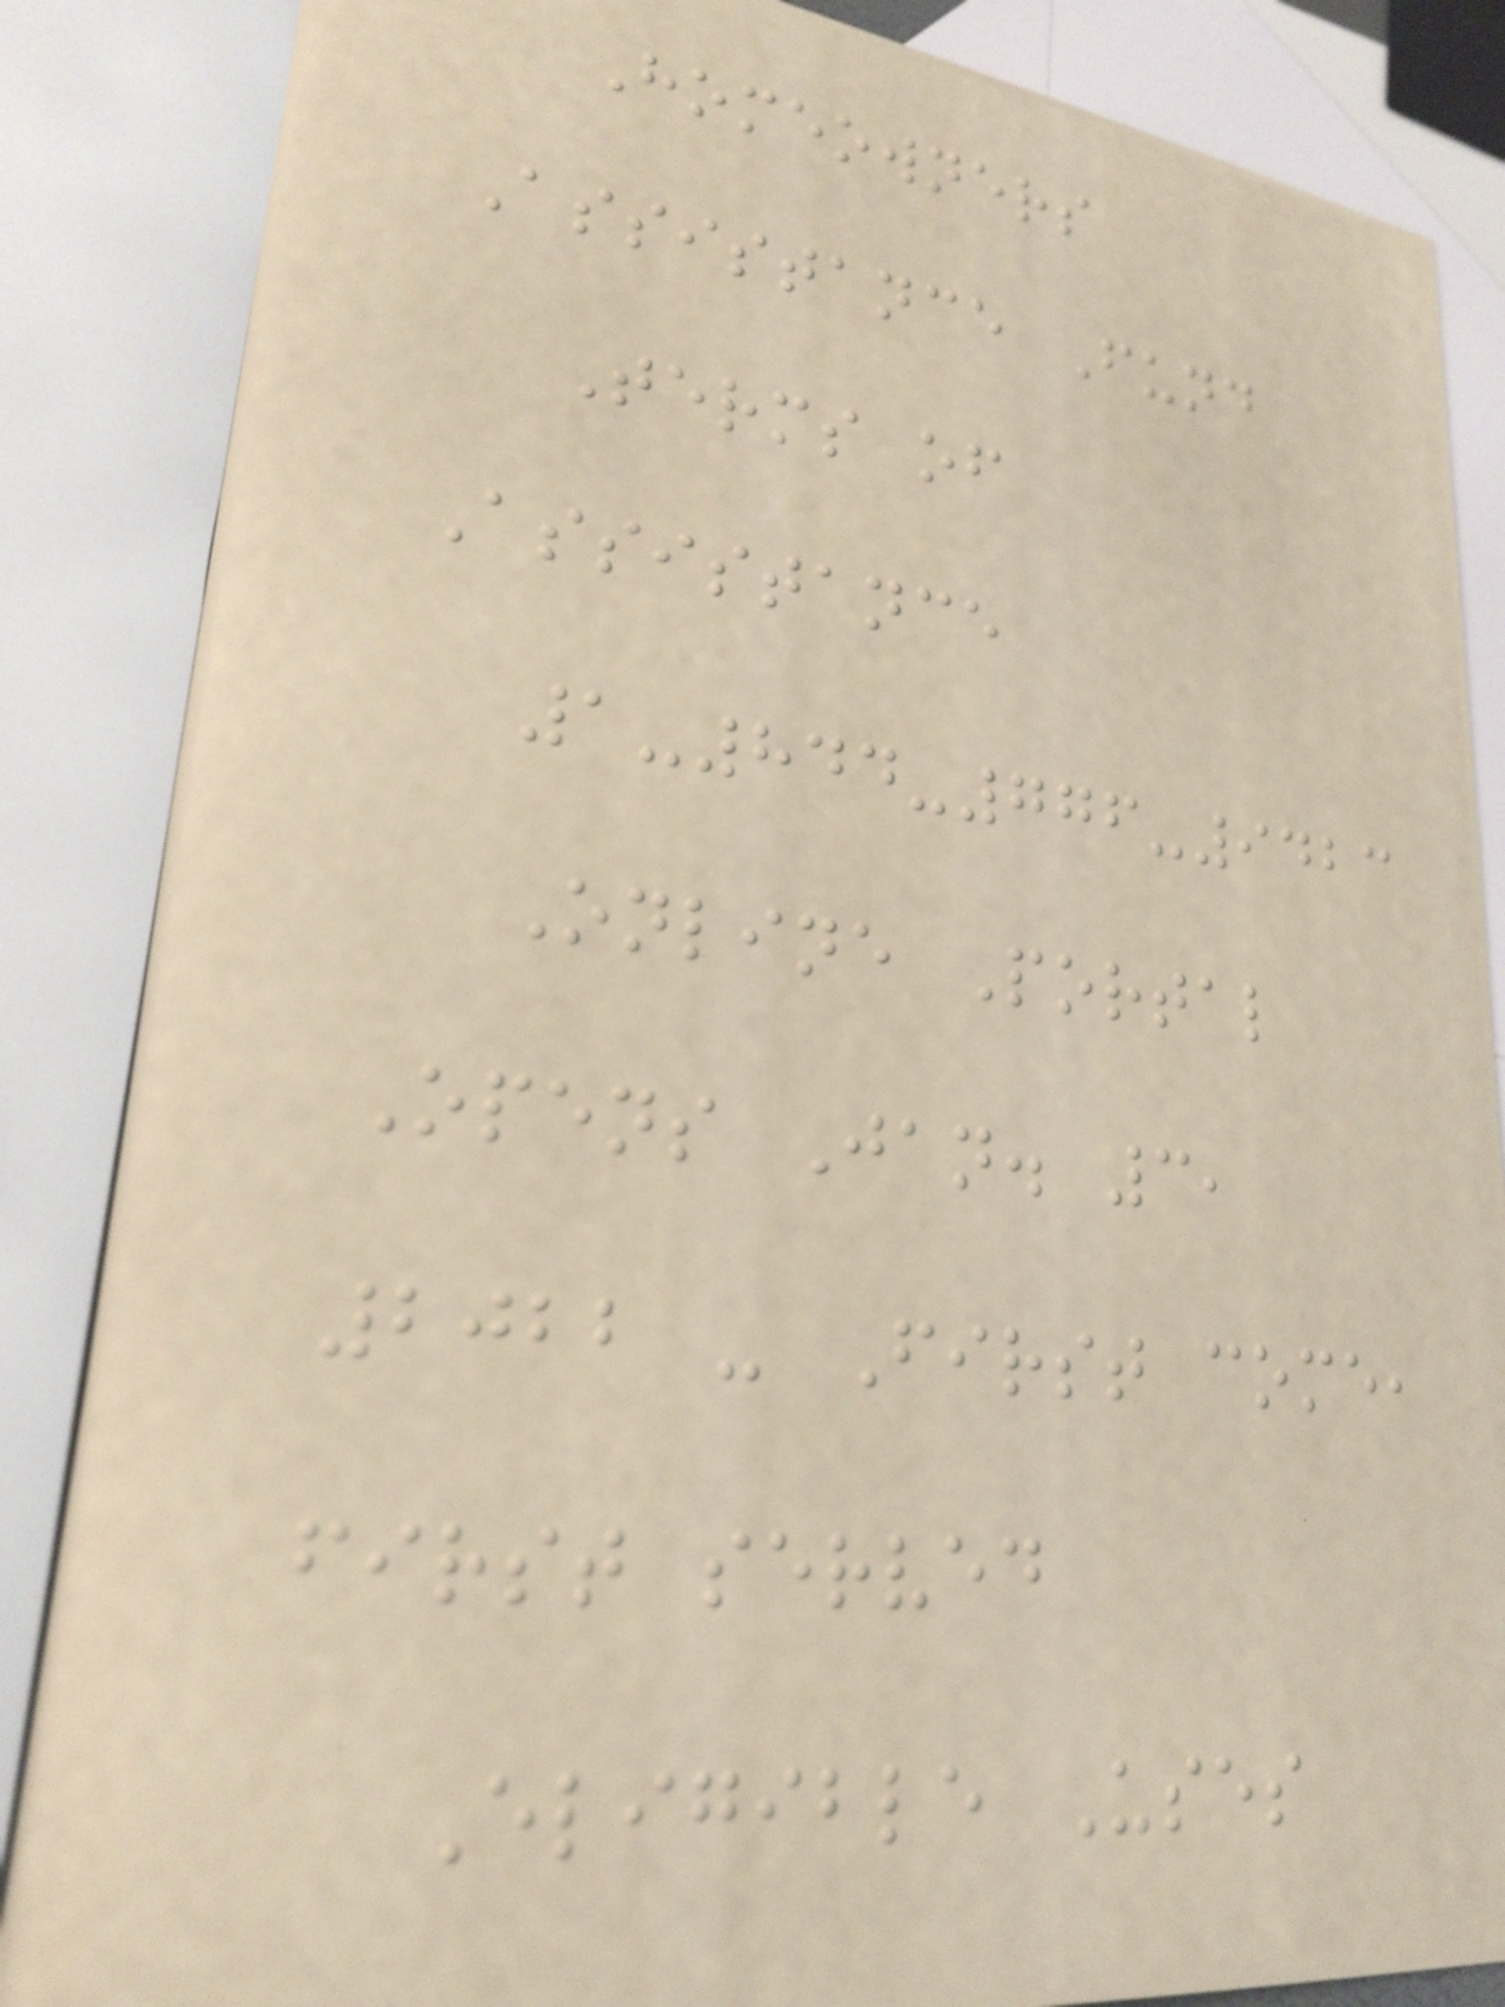Homeowners
Assistance Fund
Terms of
Assistance
1-844-776-9423
Online Portal
Opens Jan. 3,
2022 - First come,
first served
Eligible Uses
